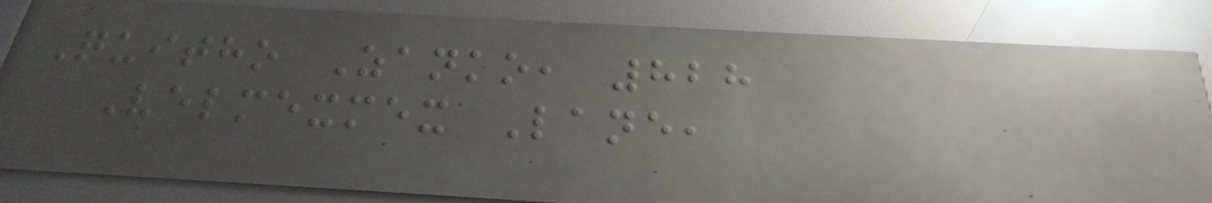Quitho Zanko, 828
Velmexmex Lane,
